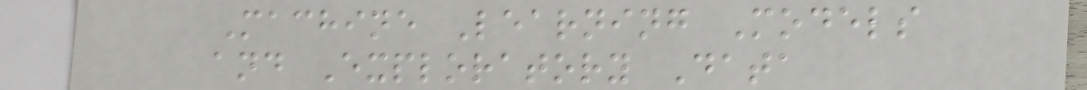Machine Learning Models
and Exploratory Data
